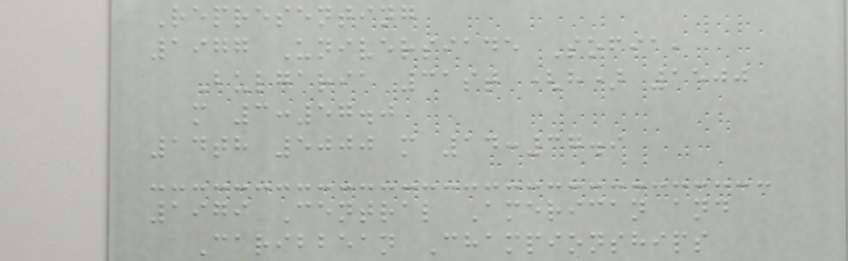Representing
1977 Universiade Sofia,
Bulgaria 31st (h) 1500
m 3:57.0
14th 5000 m 14:37.9
1979 Central American and
Caribbean Championships
